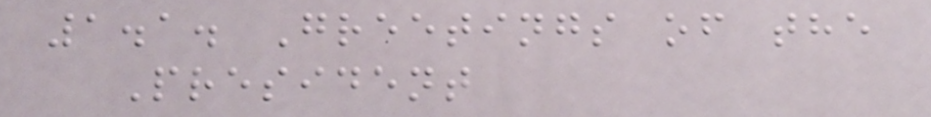1.1. Greetings of the
President
